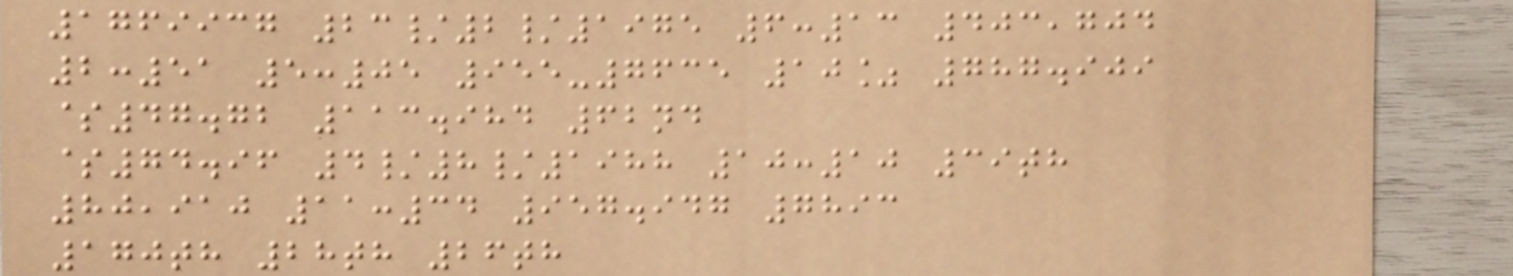1769937 23/2/1975 6:13 403,704
2:51 5:05 955-7635 10% 787.909
$47.72 113.984 62nd
$74.96 4/8/1988 10:10 39th
80,910 11:34 957.947 7893
170th 28th 26th
